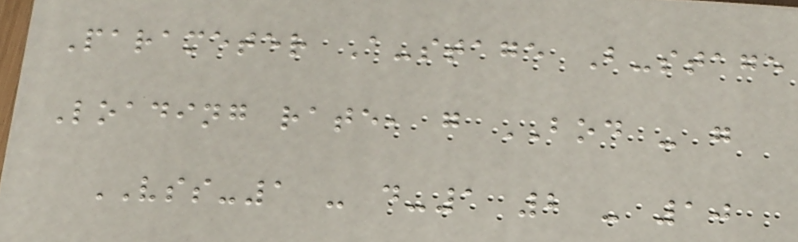Parameter A-stage B-stage
Loading rate, g BOD - g
VSS-1 - d-1 2 - 10
